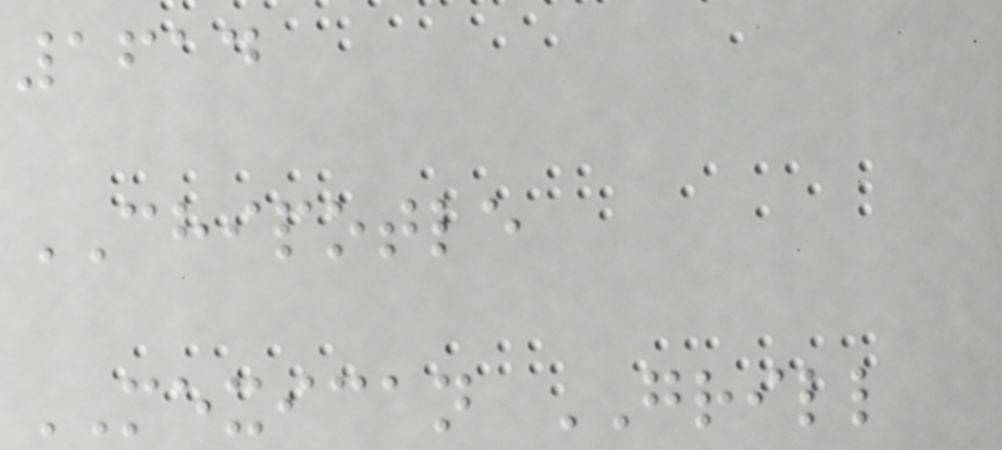1614
CHIPOTLE
MEXICAN GRILL
